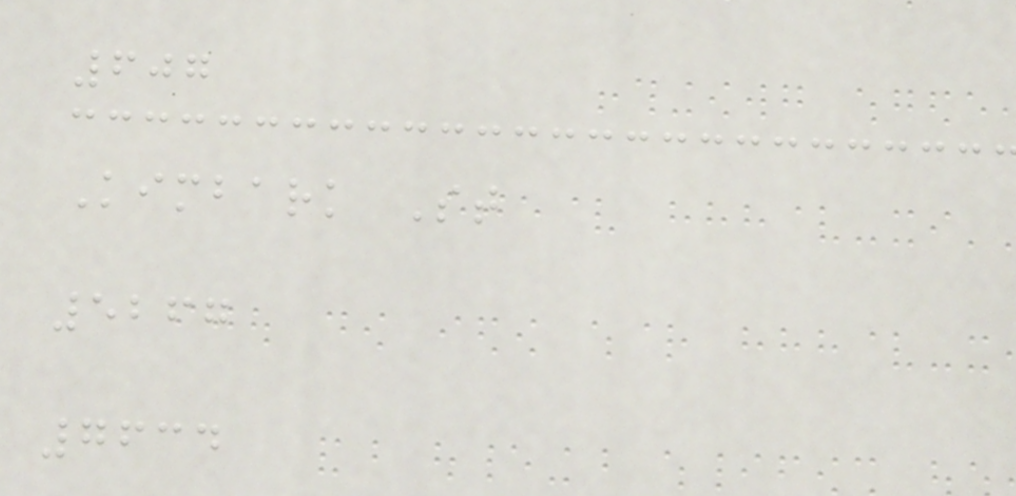607
Kimbark St
5267
7634
